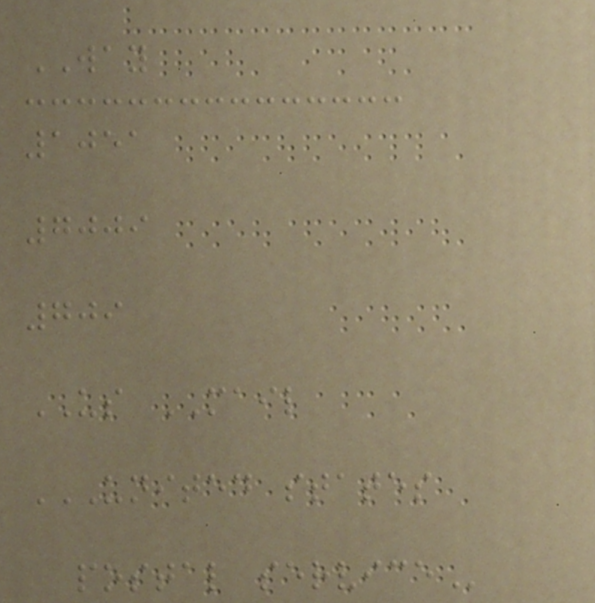WAY
1051
7009
709
US MAIL
UNITED STATES
POSTAL SERVICE
